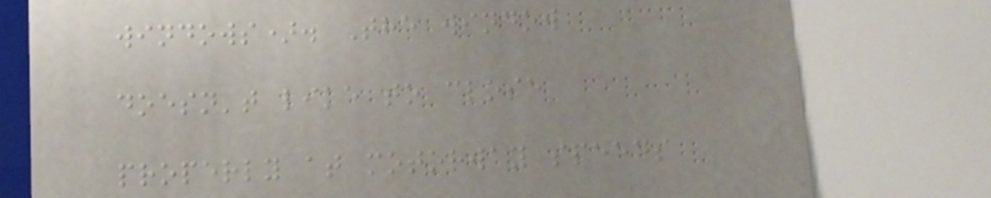windows). The window
doesn't like to close
properly at motorway speeds
